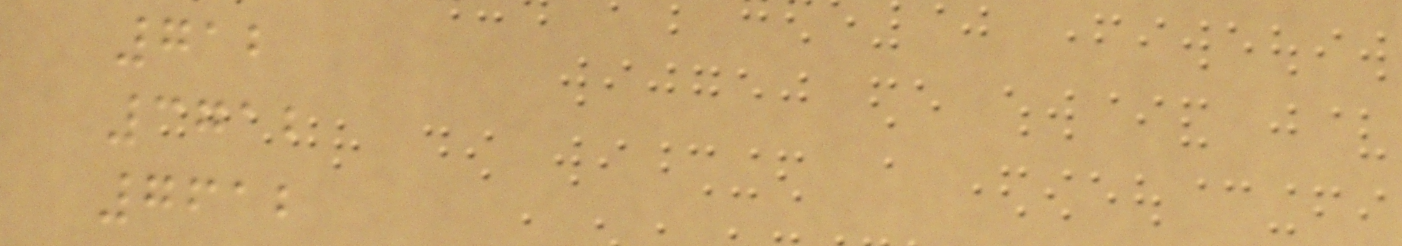712
3712
7612
